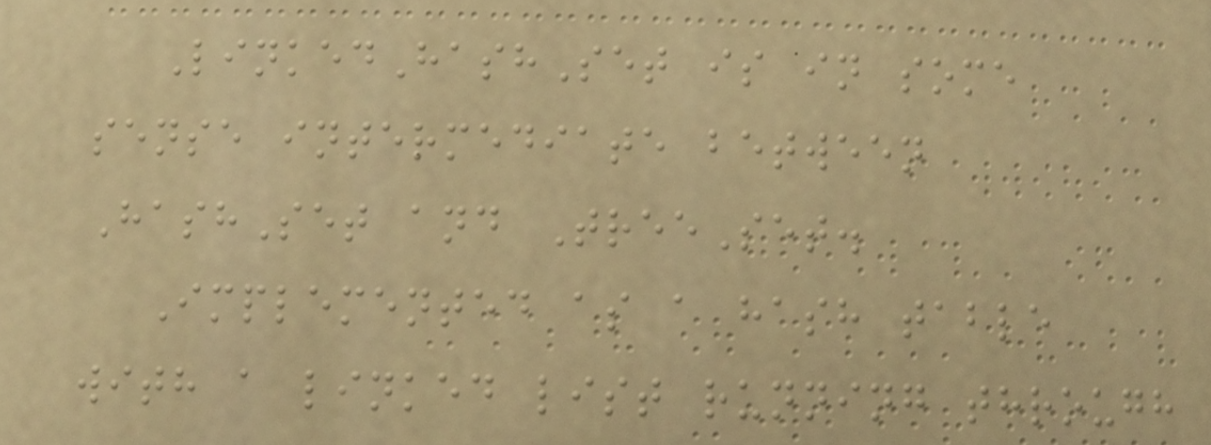LinkedHashSet is in some
sense intermediate between
HashSet and TreeSet.
Implemented as a hash table
with a linked list running through
